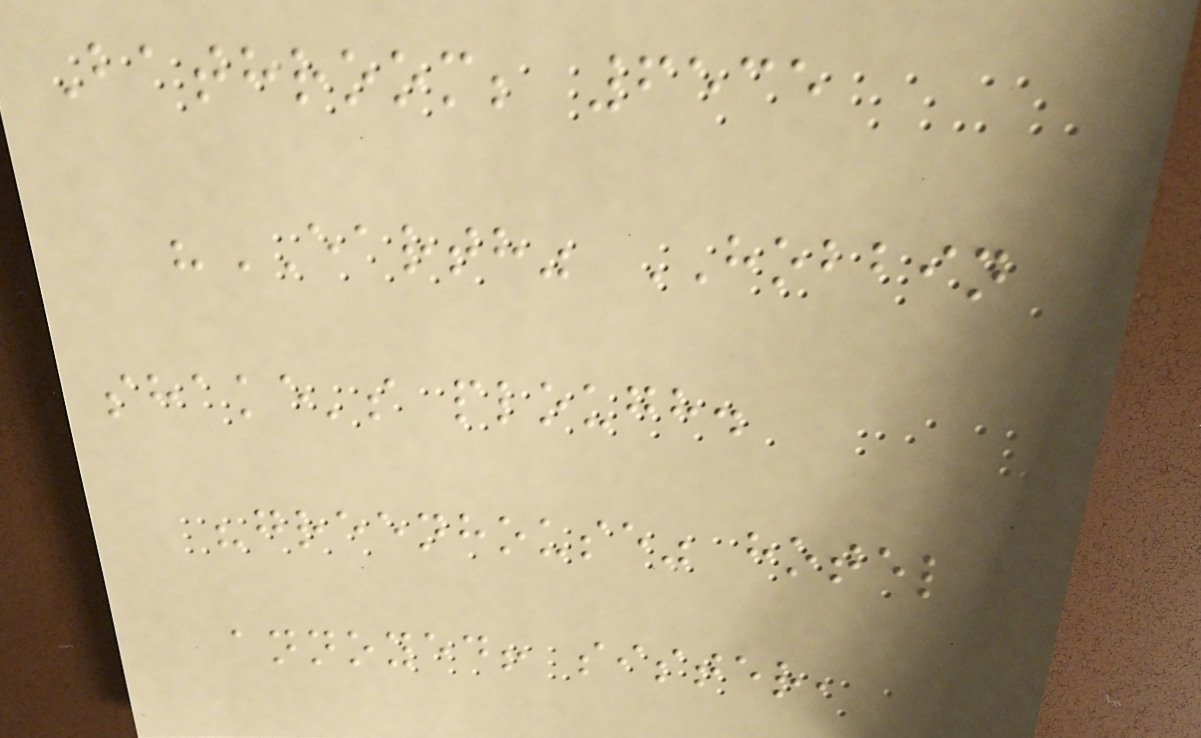Bathroom; 6535
"EARTH" HOBBIN
shake's plough.
"greenhouse" hotel
annoyed! sister,
